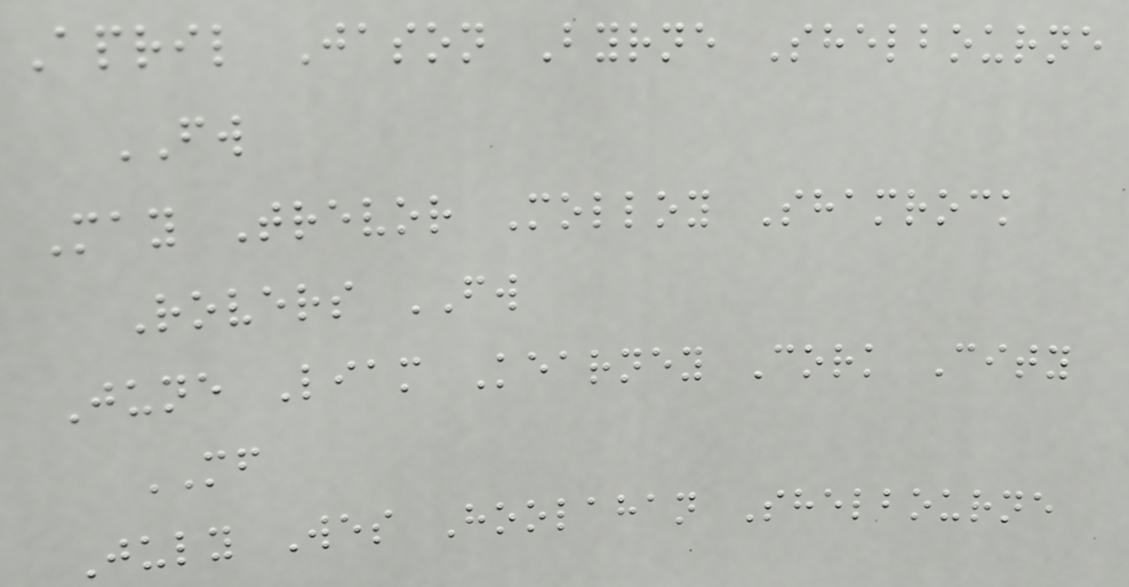April Jason Byrne Shelbourne
FW
May Trevor Molloy Shamrock
Rovers FW
June Liam Kearney Cork City
MF
July Wes Hoolahan Shelbourne
